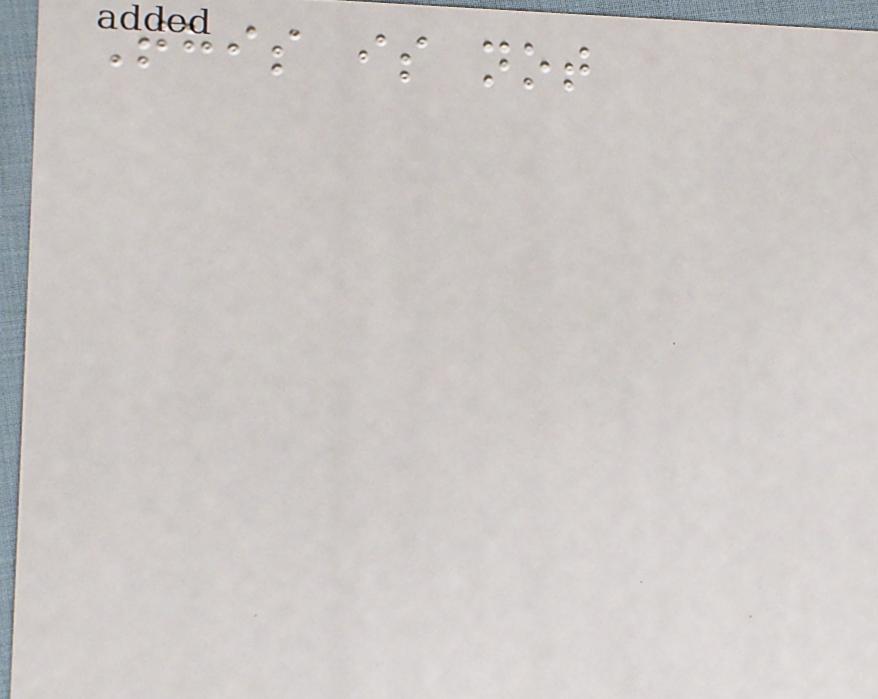This is not
